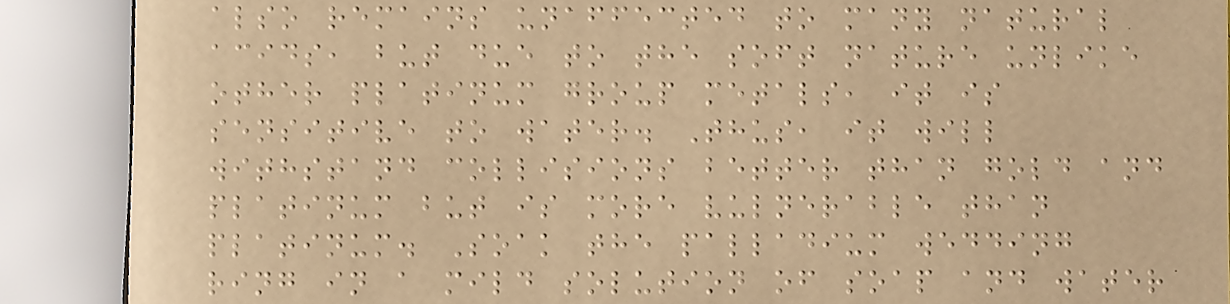also remains unaffected to many natural
acids, but due to the soft nature unlike
other platinum group metals, it is
sensitive to water. Thus, it will
withstand collisions better than gold and
platinum but is more vulnerable than
platinum. Soak the palladium wedding
ring in a mild solution of soap and water
